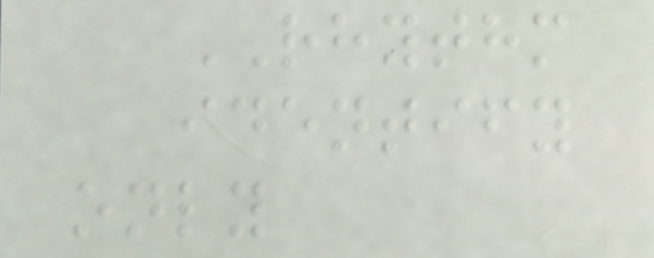RHYTHM
identify
only
